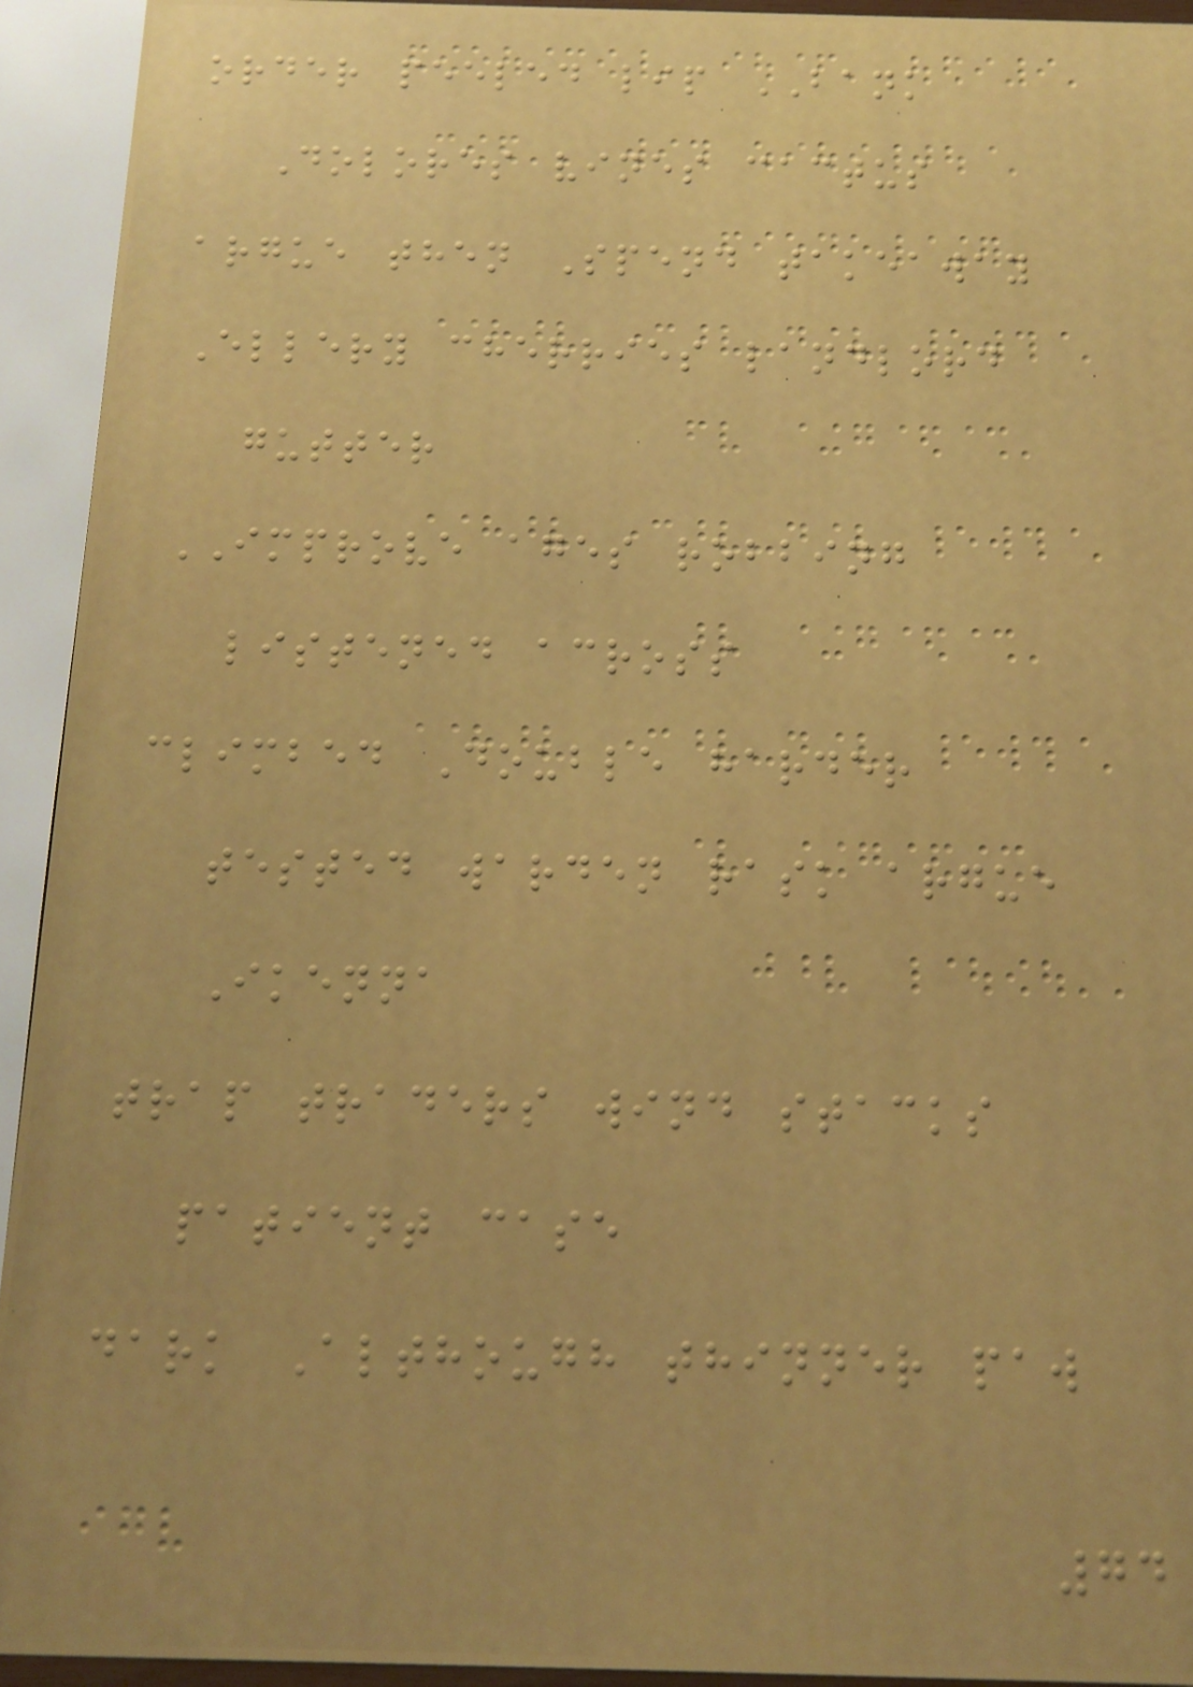order peeled lip BANK
Dolores vines cactus
argue then Spend takeaway
Ellery cherries landlord
gutter
IMPROVE ages robbing
listened across
climbed Double harder
tested warden rask argue
Ikenna
trap traders wind stacks
patient case
dark Although thinner paw
74
